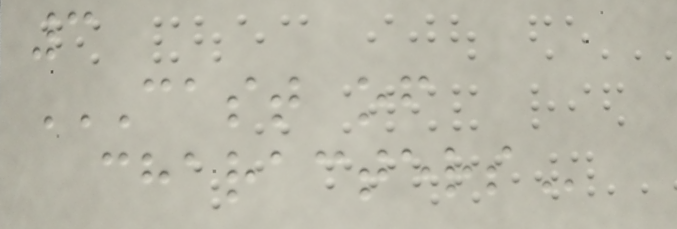3
CAST OF
CHARACTERS
